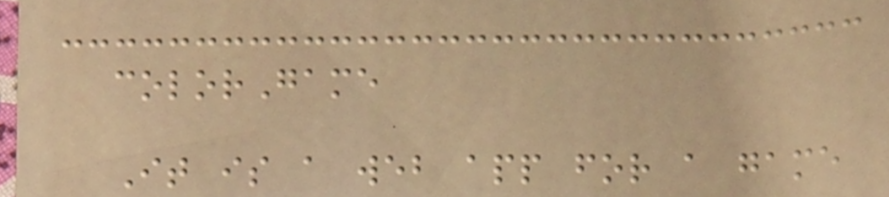colorGame
It is a web app for a game
